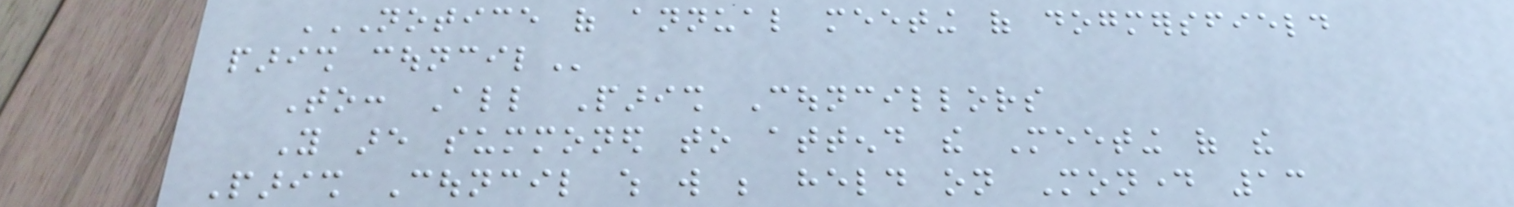NOTICE OF ANNUAL MEETING OF DOGMERSFIELD
PARISH COUNCIL
To: All Parish Councillors
You are summoned to attend the Meeting of the
Parish Council which will be held on Monday 13
